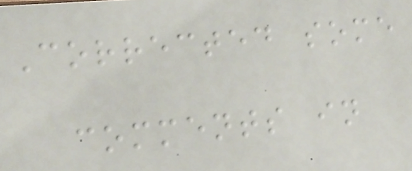Corrected some
comments in
